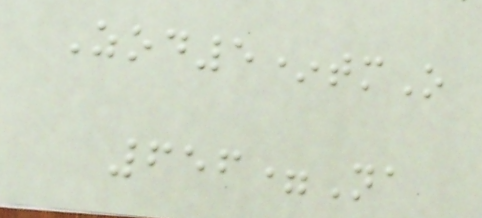Zod5*tmO
656=Na
